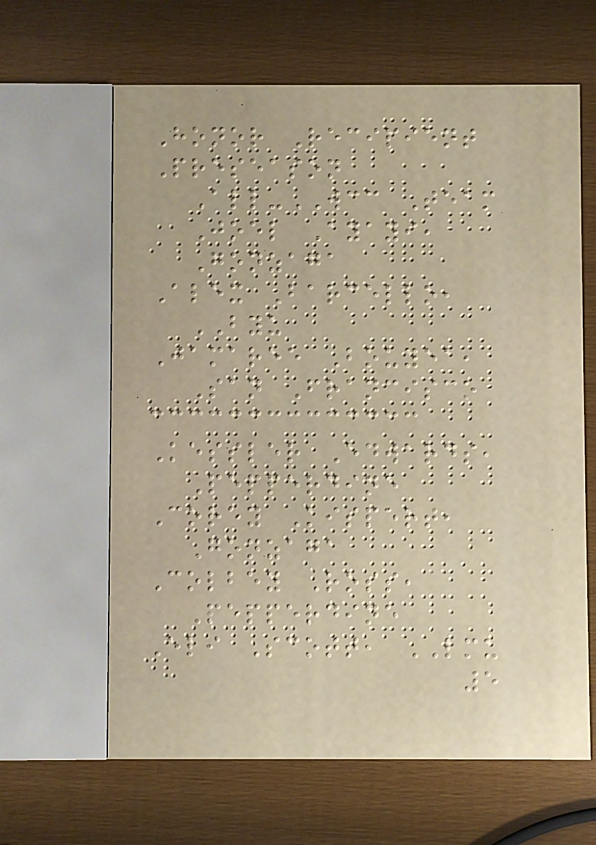Honor Recipient
Preseason
All-WCC Team
Joel Ayayi,
Gonzaga
Alex Barcello,
BYU
Jamaree Bouyea,
San Francisco
Kessler Edwards,
Pepperdine
Corey Kispert,
Gonzaga
Colbey Ross,
Pepperdine
Eli Scott, LMU
5
